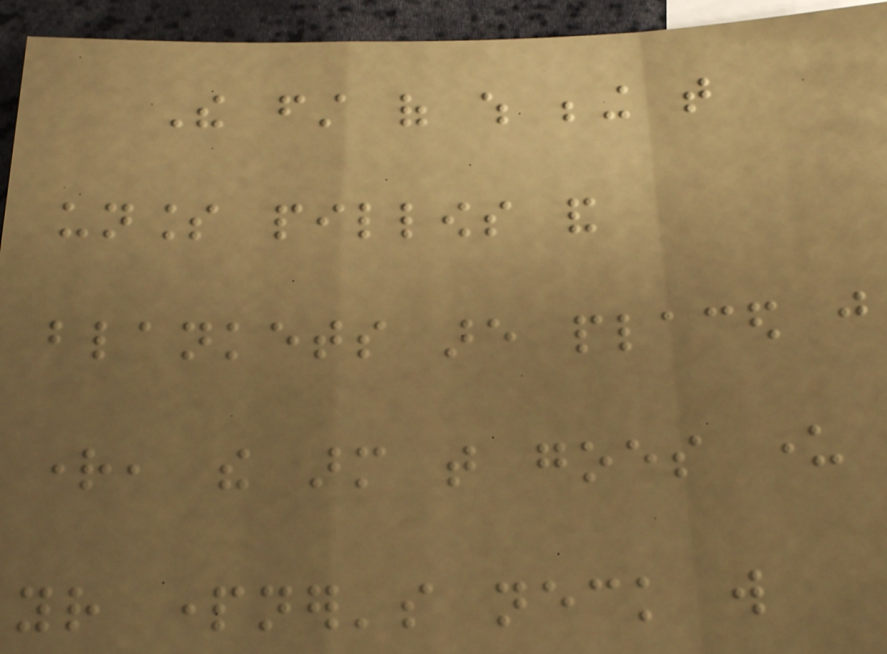The first of which being that
unless pillows and
blankets are placed just
right, the arm that goes under
your partner's neck will
